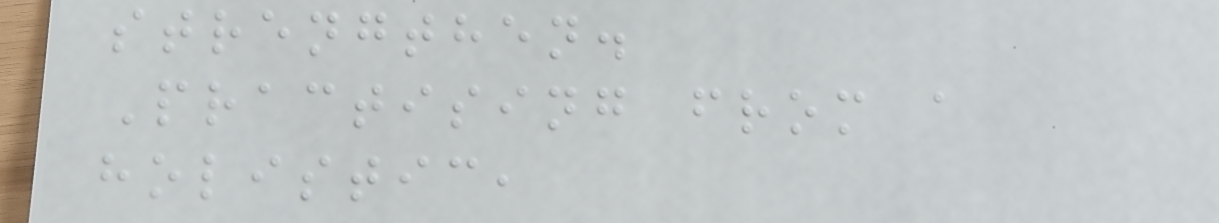strengthen.
Practising from a
holistic,
